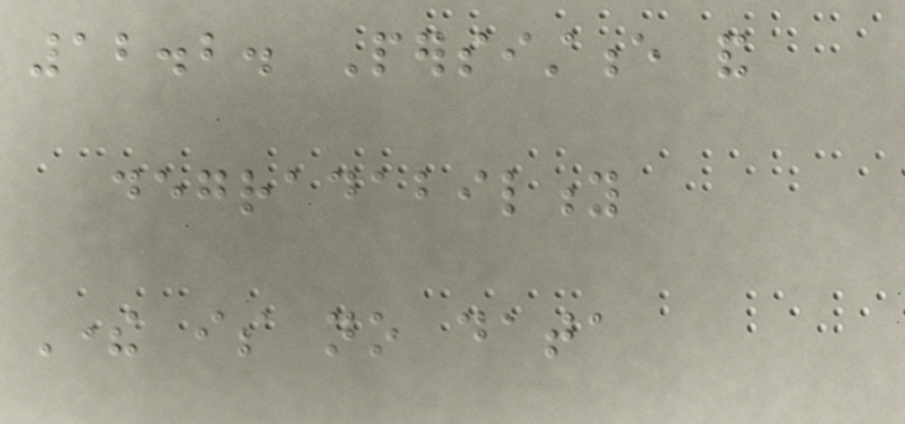12.2. Persistence and
degradability
There is no data
